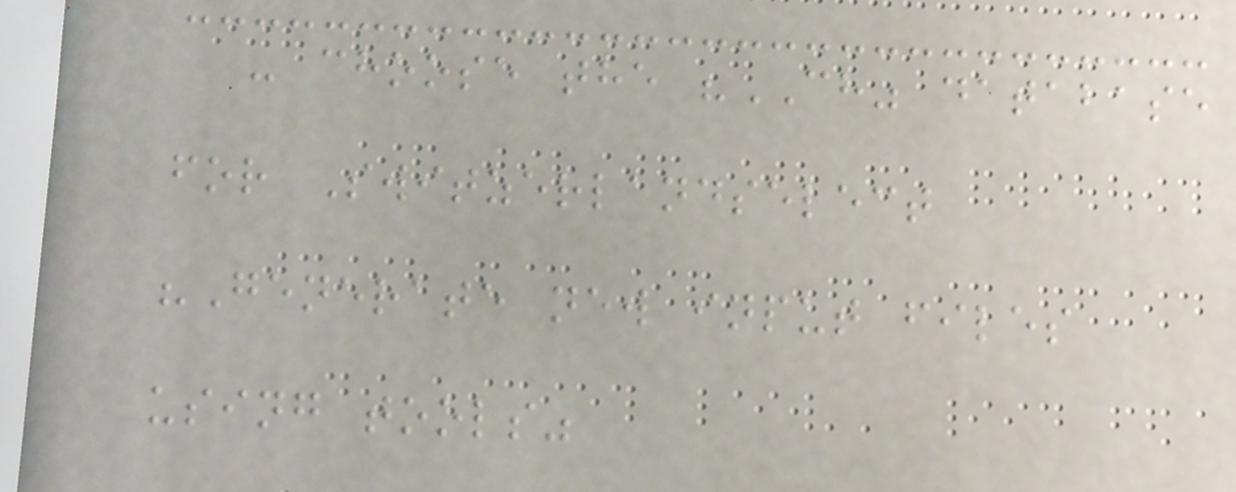- choose the "CH" database
for Switzerlandselect
"Generate new input files
using tools"
